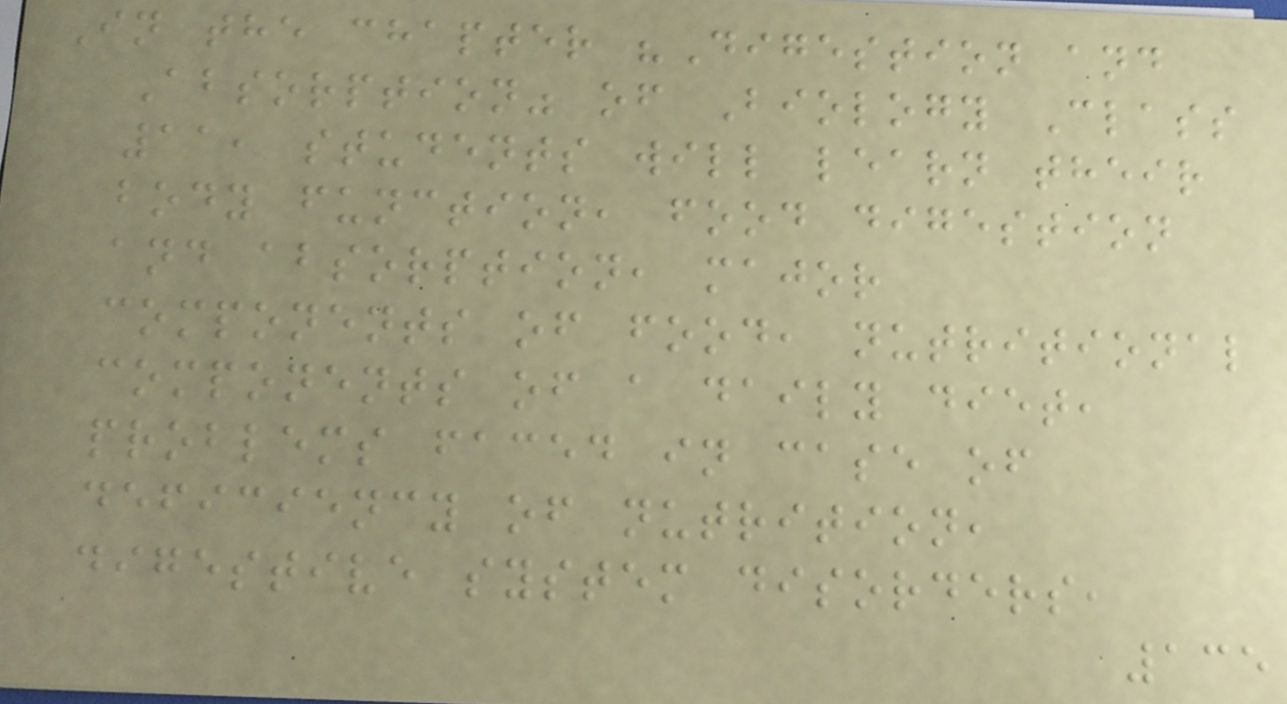In the chapter "Digestion and
Absorption" of Biology Class
11, students will learn their
body function, food digestion
and absorption, major
components of food, nutritional
components of a daily diet,
problems faced in case of
deficiency of nutrition,
digestive system disorders,
135
